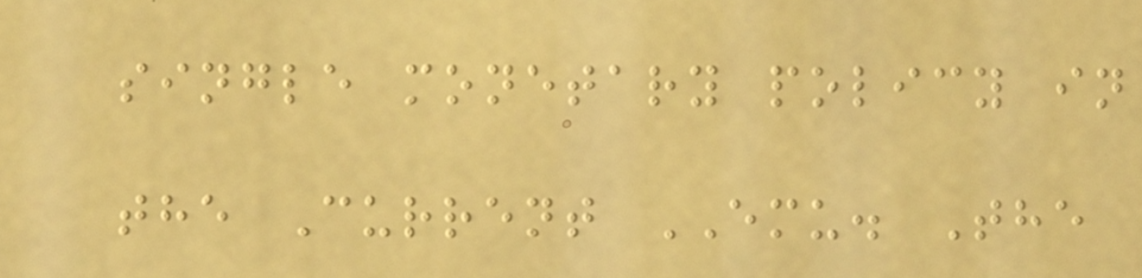single monetary policy in
the Current EMU. The
